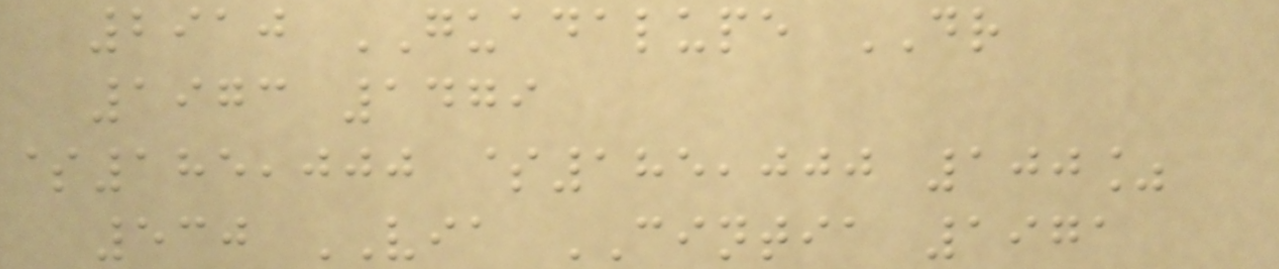2910 GUADALUPE DR
1973 1479
$185,000 $185,000 100%
530 VIA CINTIA 1971
